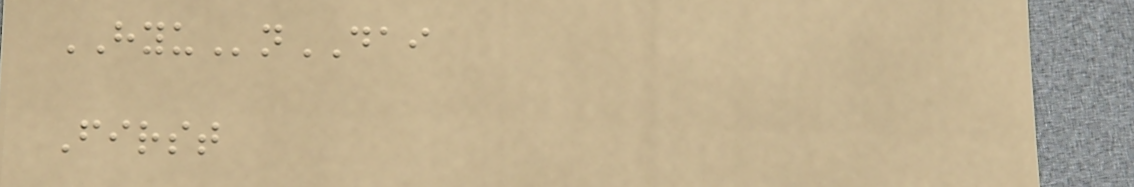HYUnDAI
First
